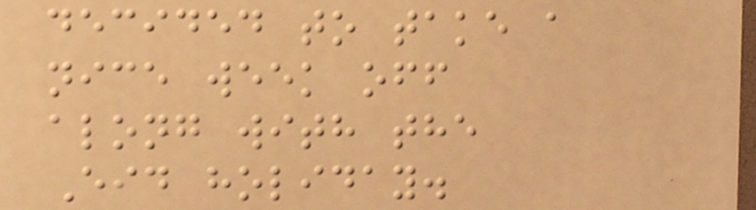decided to take a
nice week off
along with the
Eid holiday.
